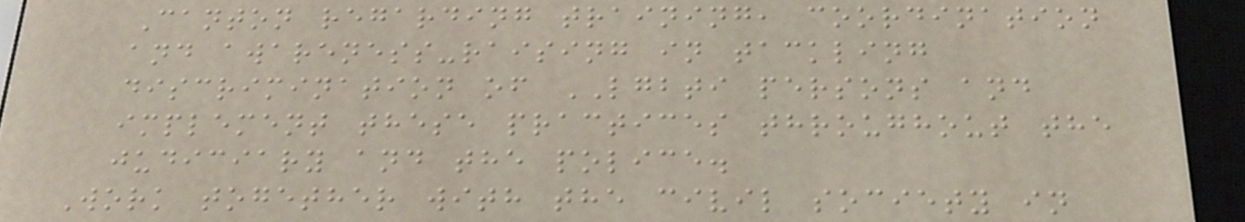Canton regarding training, coordination
and awareness-raising in tackling
discrimination of LGBTI persons and
implement these practices throughout the
judiciary and the police.
Work together with the civil society in
